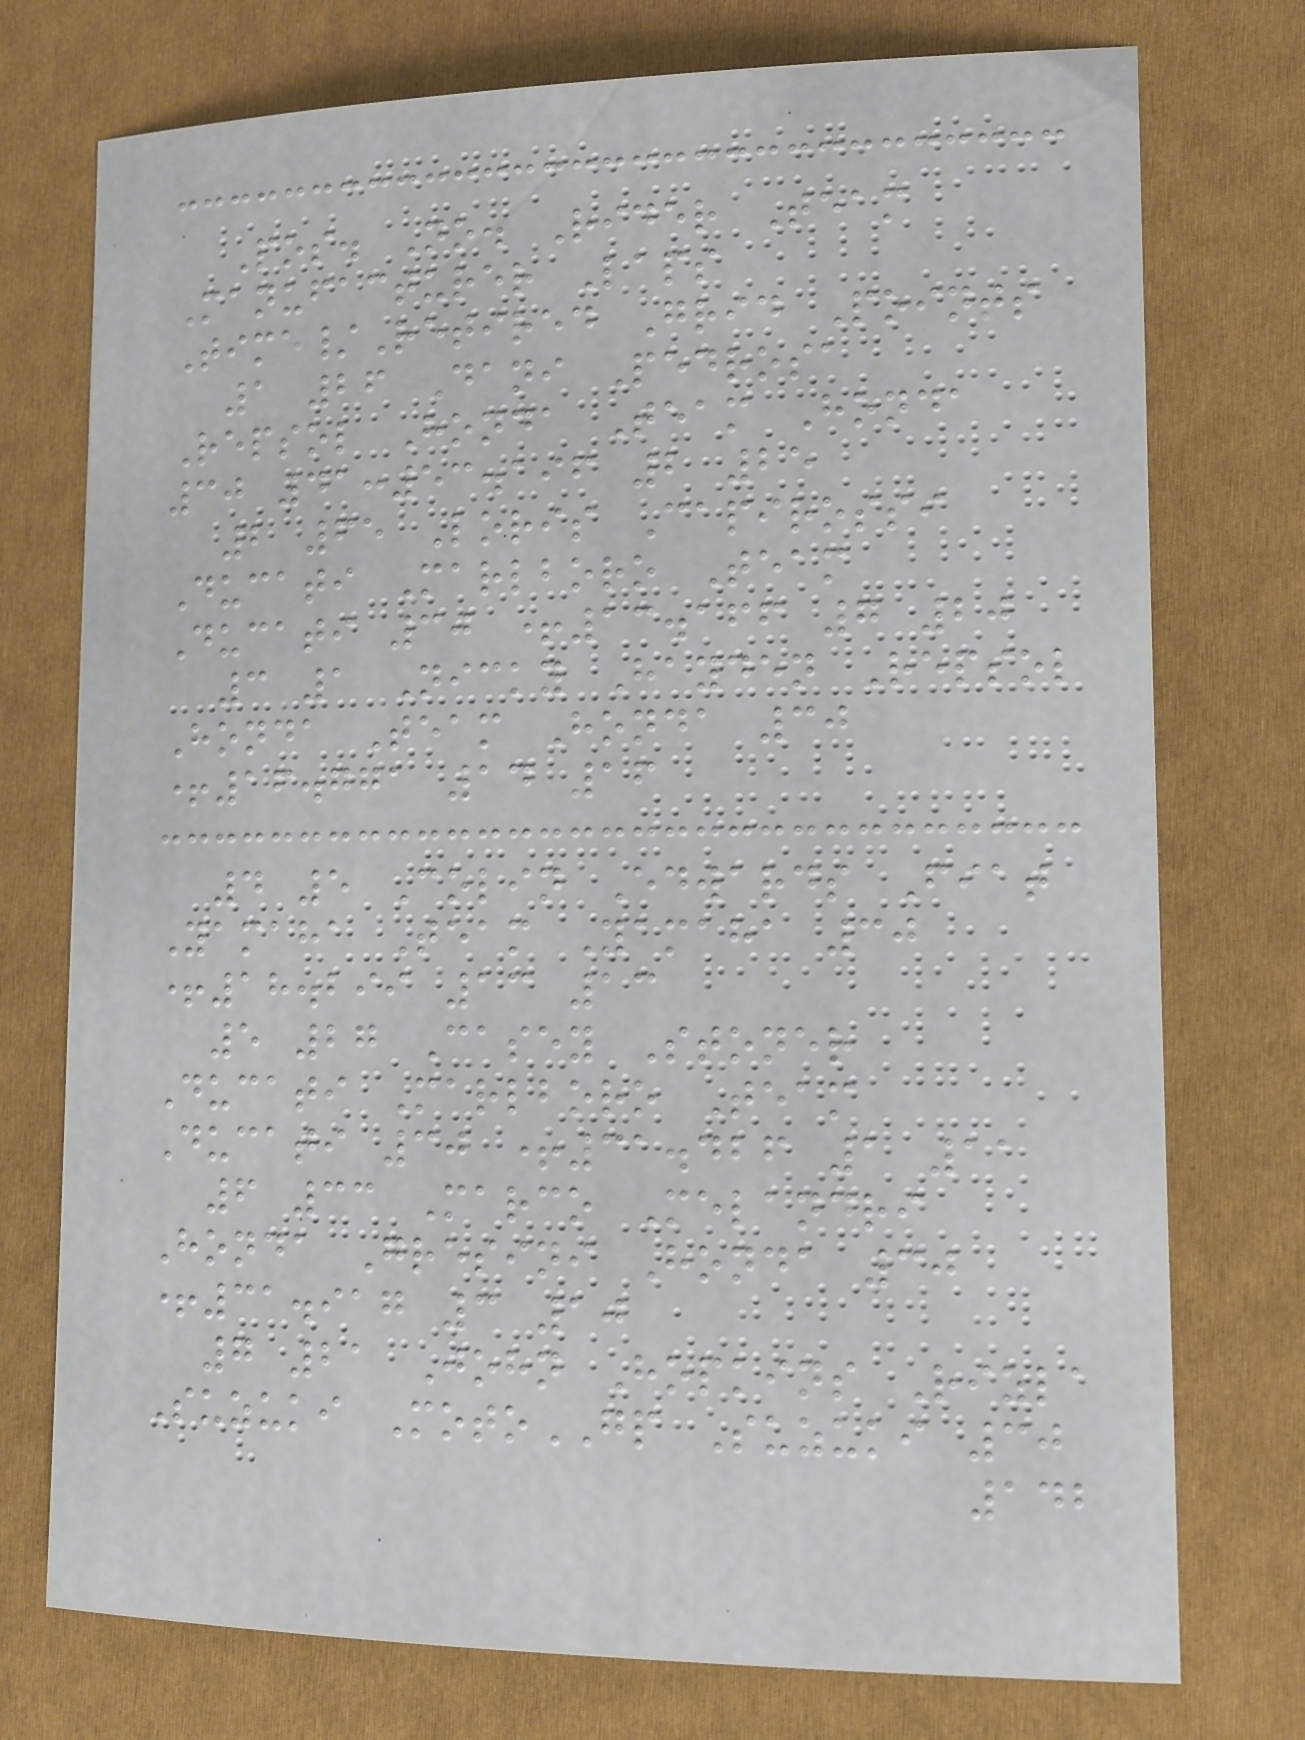Pos. No. Rider Team
Manufacturer Laps
Time/Retired Grid Points
1 26 Dani Pedrosa
Repsol Honda Team Honda
30 41:53.196 2 25
2 65 Loris Capirossi
Ducati Marlboro Team
Ducati 30 +13.166 7 20
3 1 Nicky Hayden Repsol
Honda Team Honda 30
+16.771 14 16
4 5 Colin Edwards Fiat
Yamaha Team Yamaha 30
+18.299 13 13
5 27 Casey Stoner
Ducati Marlboro Team
Ducati 30 +31.426 1 11
6 33 Marco Melandri
Honda Gresini Honda 30
+31.917 3 10
7 21 John Hopkins Rizla
Suzuki MotoGP Suzuki 30
142
